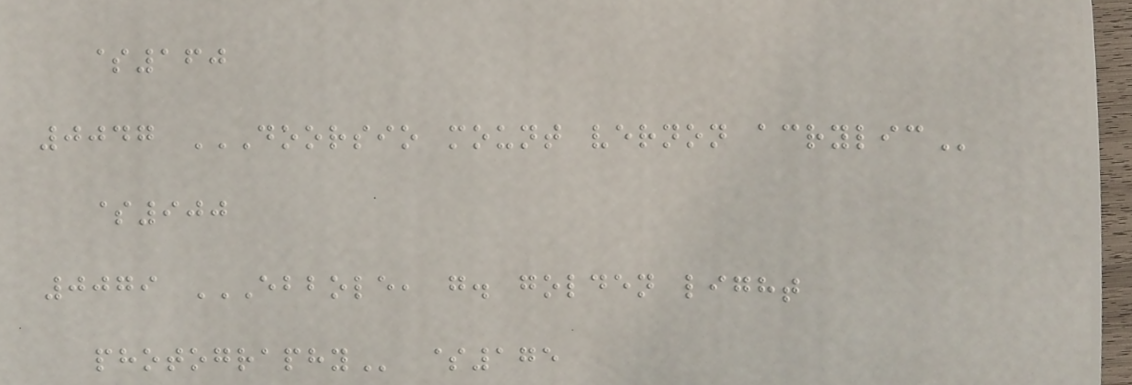$160
0047 DOORSIO MOUNT VERNON ACRYLIC
$900
0079 EBBOLE, G. GOLDEN LIGHT
PHOTOGRAPHY $175
